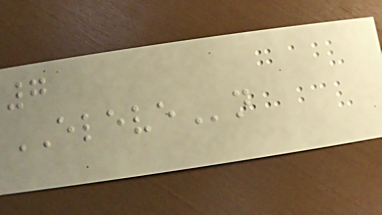7
ELEVEn
